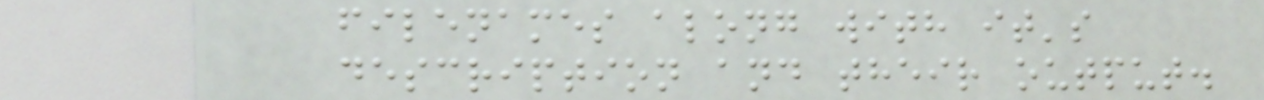filenames along with it's
description and their output.
